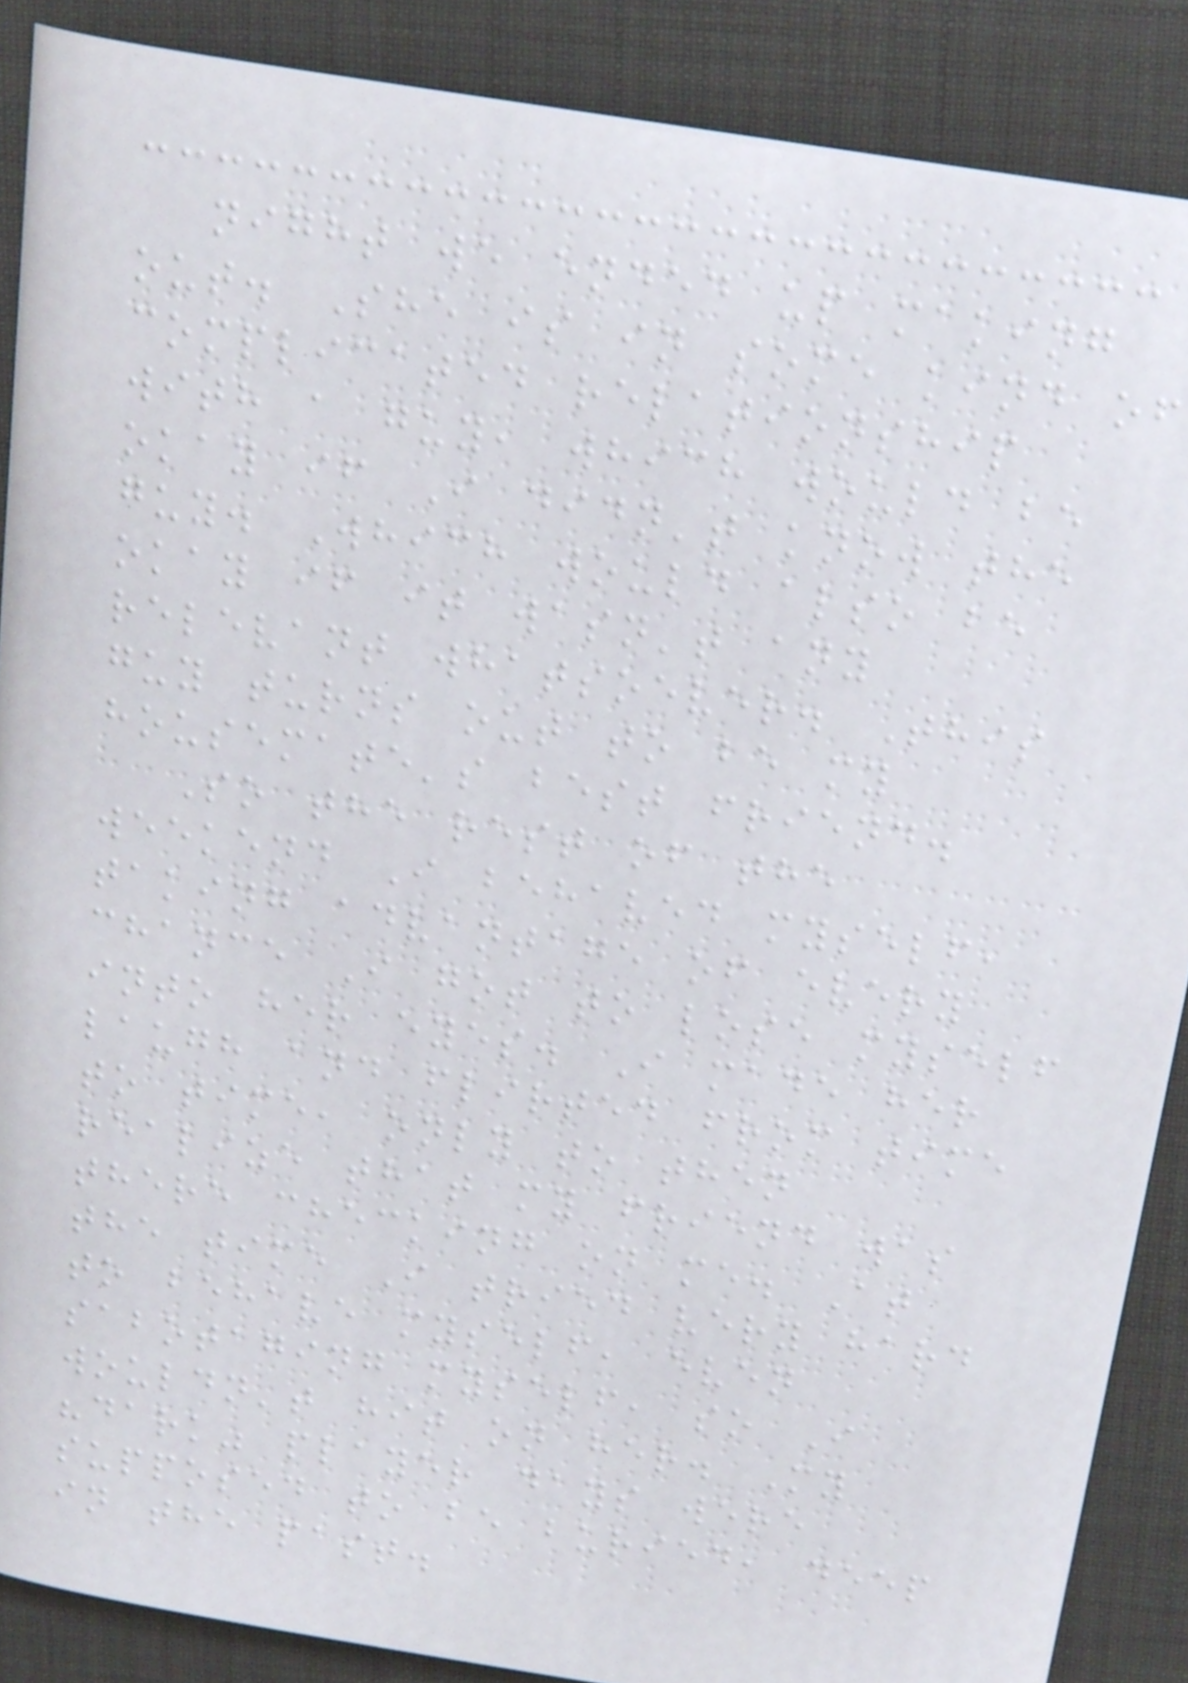night we ended up making
out. She is in some kind of
complicated relationship
with a guy, which would be
okay if I didn't know the
guy. Which would also be
okay if it wasn't any
relevant whatsoever. This
guy turns out to be my
housemate's best friend.
So the rest of the
weekend I behaved myself,
taking advantage of every
chance I got to lose myself
into her eyes. I made her
laugh and flirted from time
to time, only to then
realize that my friend was
there checking on me. At
the time I tried very hard
to behave myself, even
sabotaging myself, so I
wouldn't hit on her. My
"dark" player days were
supposed to be buried, deep
in the past.
